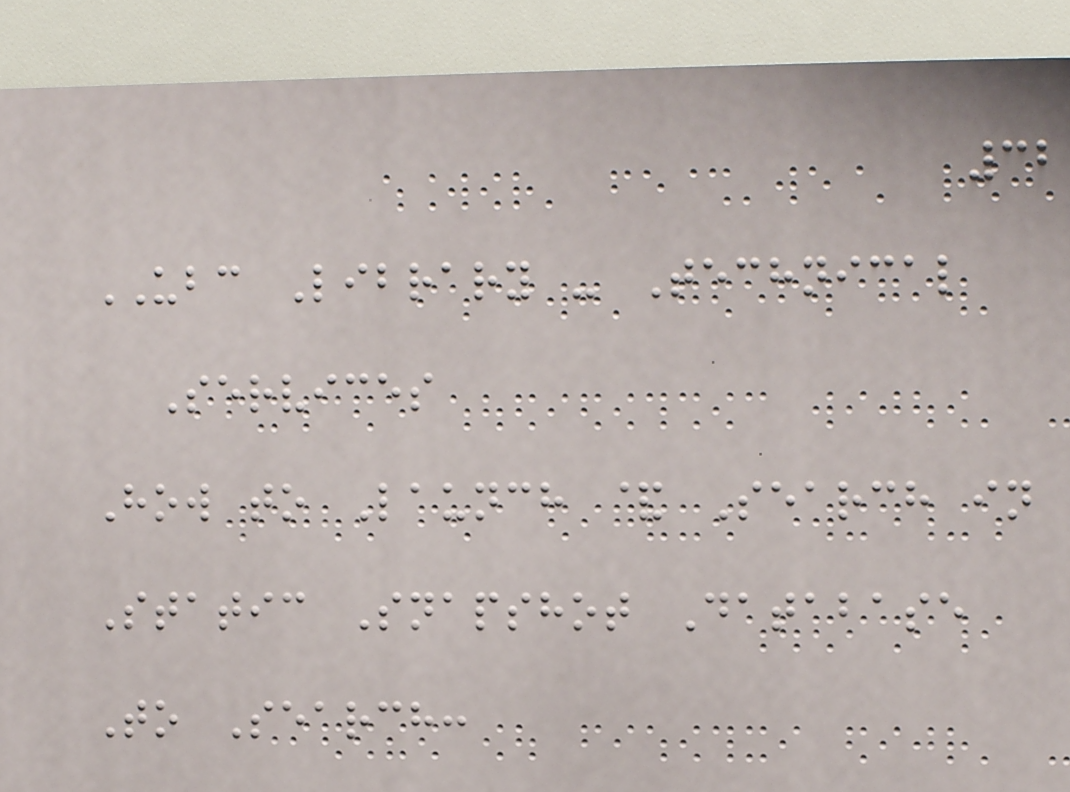32
UBC Library - Technical
Services
How to Launch & Search in
Static Snapshot Database
To Search:
